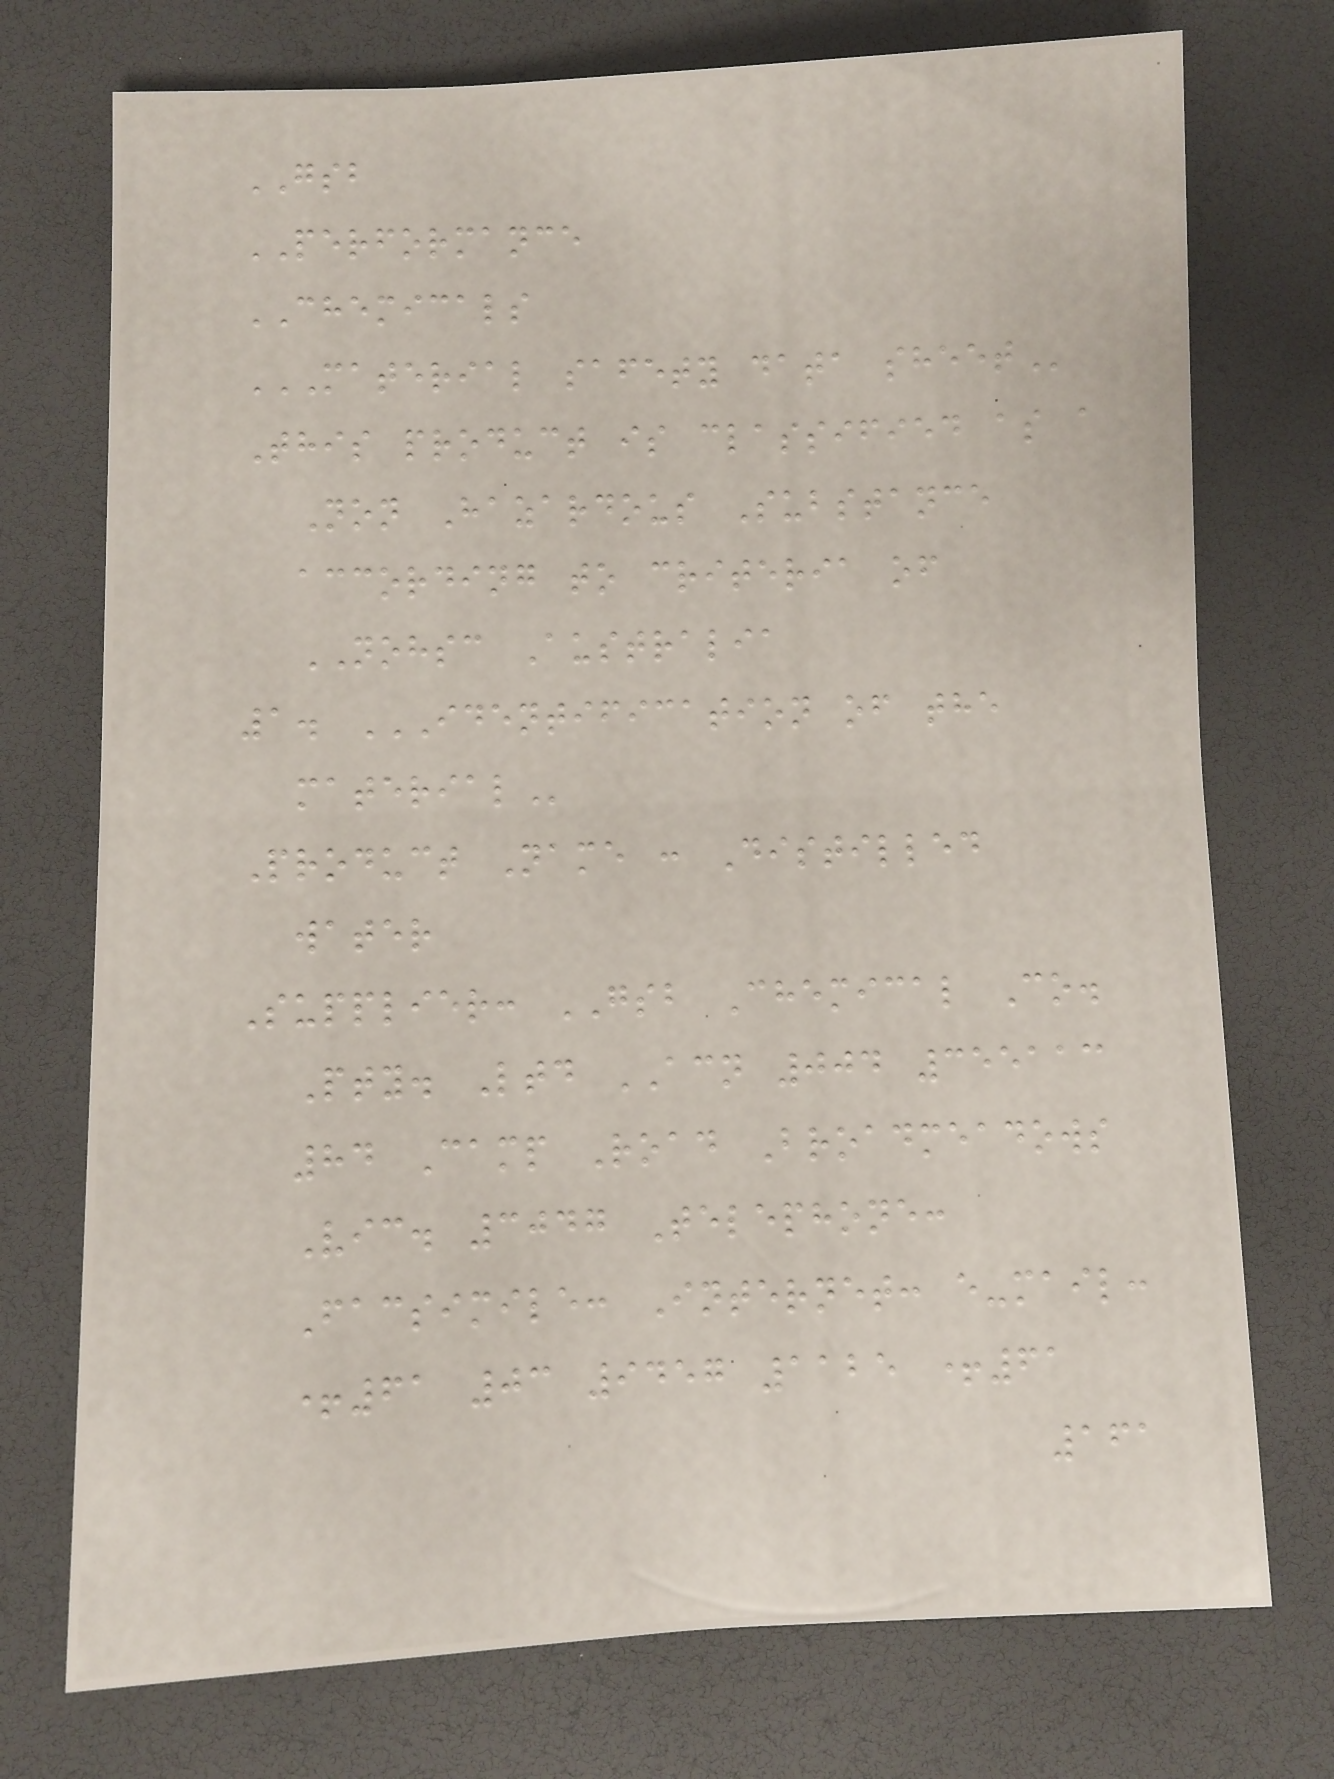GSB
PERFORMANCE
CHEMICALS
MATERIAL SAFETY DATA SHEET
This product is classified as a
Non Hazardous Substance
according to criteria of
NOHSC Australia
1. IDENTIFICATION OF THE
MATERIAL
Product Name : Distilled
water
Supplier: GSB Chemical Co.
Pty. Ltd ACN 004 355113
84 Camp Road Broadmeadows
Vic. 3047 Telephone:
Facsimile: Internet: e-mail:
+61 03 9457 1125 +61
161
